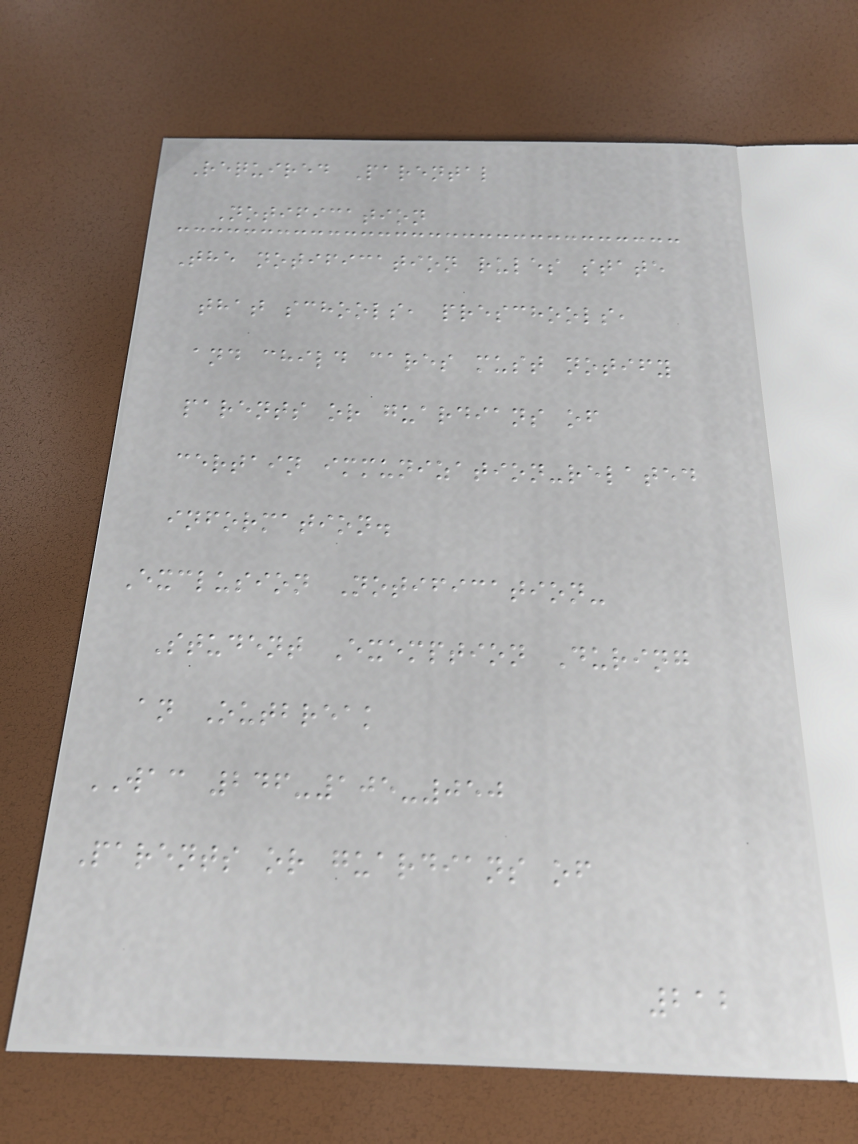Required Parental
Notification
The notification rules state
that schools, preschools,
and child cares must notify
parents or guardians of
certain immunization-related
information.
Exclusion Notification-
Student Exemption During
an Outbreak
WAC 246-105-050
Parents or guardians of
212
